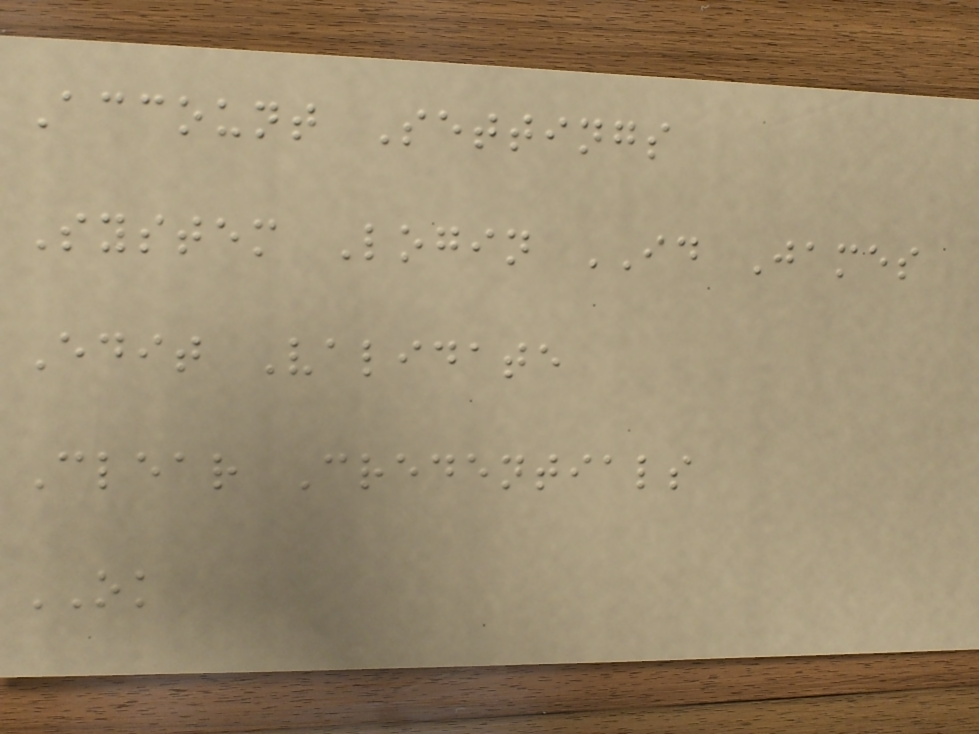Account Settings
System Login ID James
Edit Validate
Clear Credentials
OK
